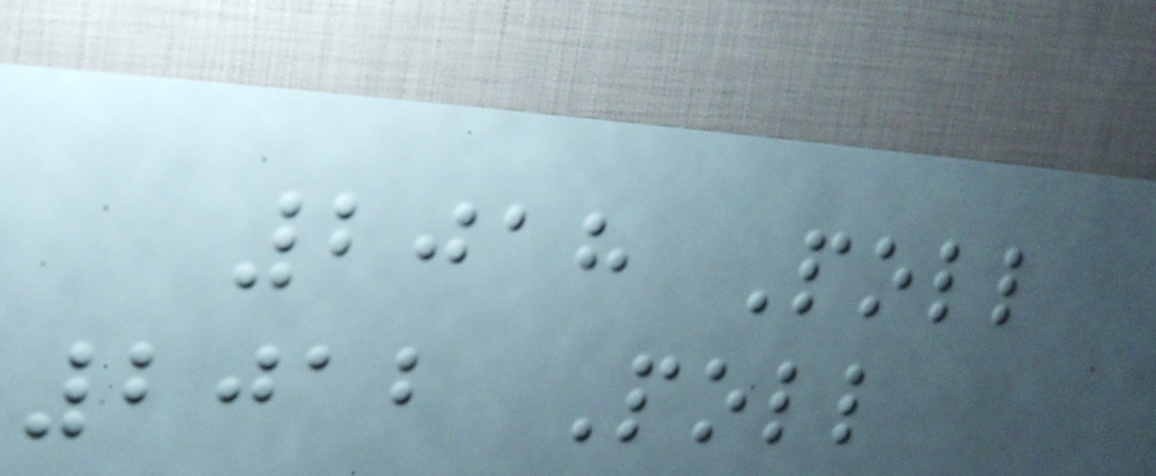2018 Poll
2012 Poll
